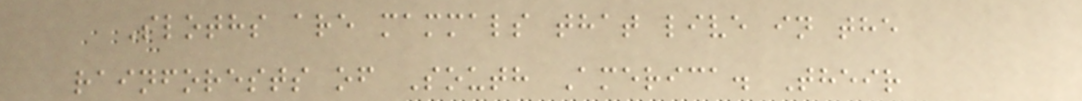Sloths are mammals that live in the
rainforests of South America. Their
